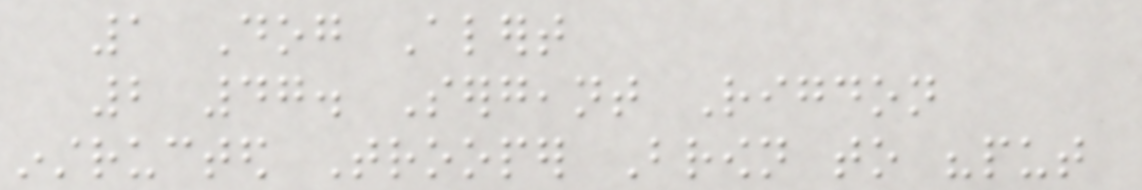1 Dog Alert
2 47. Sergeant Rigdon
instructed Trooper Brown to "put
